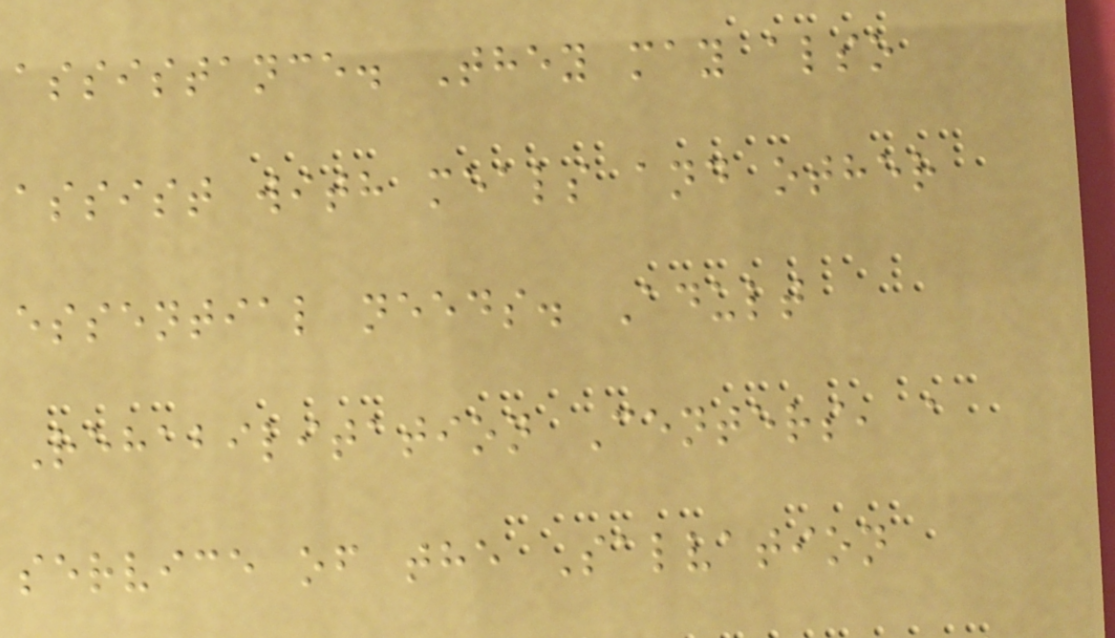assistance. They may also
assist with meals and other
essential needs. Adult
Rehabilitation Centers, a
service of the Salvation
